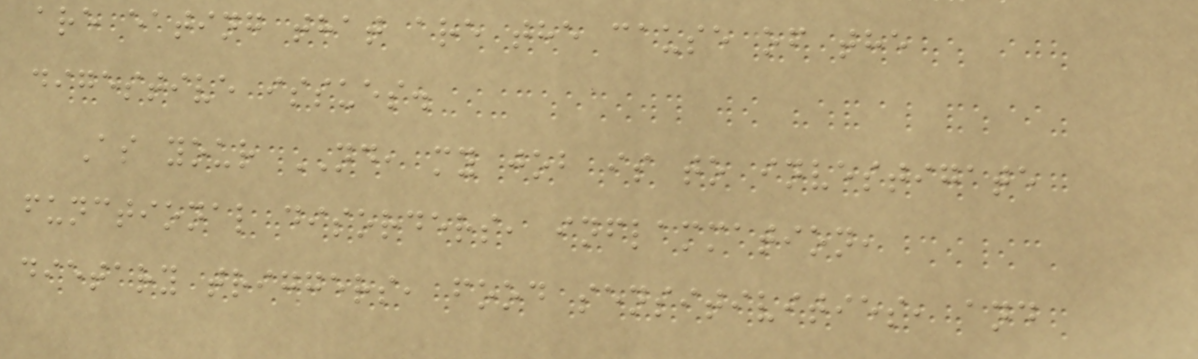are eating that are the cause of the
digestive issues.
As your ND, my job is to investigate
functional disorders, inflammation,
dietary triggers, food sensitivities, and
